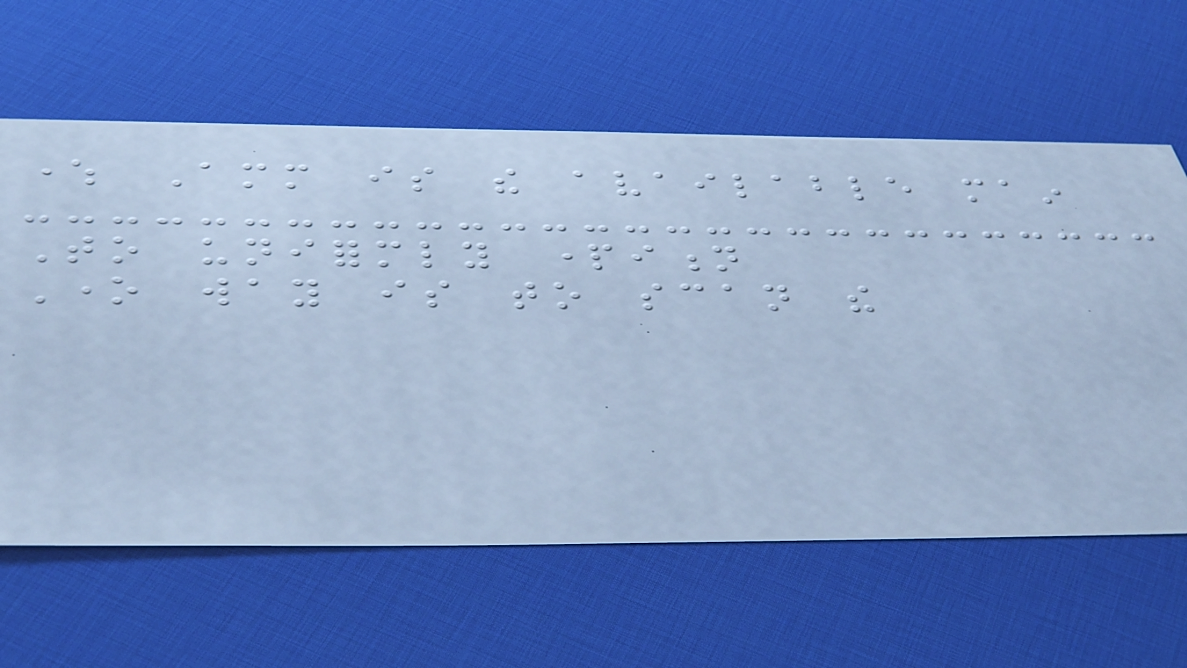where Amm is the available main
To uniformly partition
One way is to scan the
